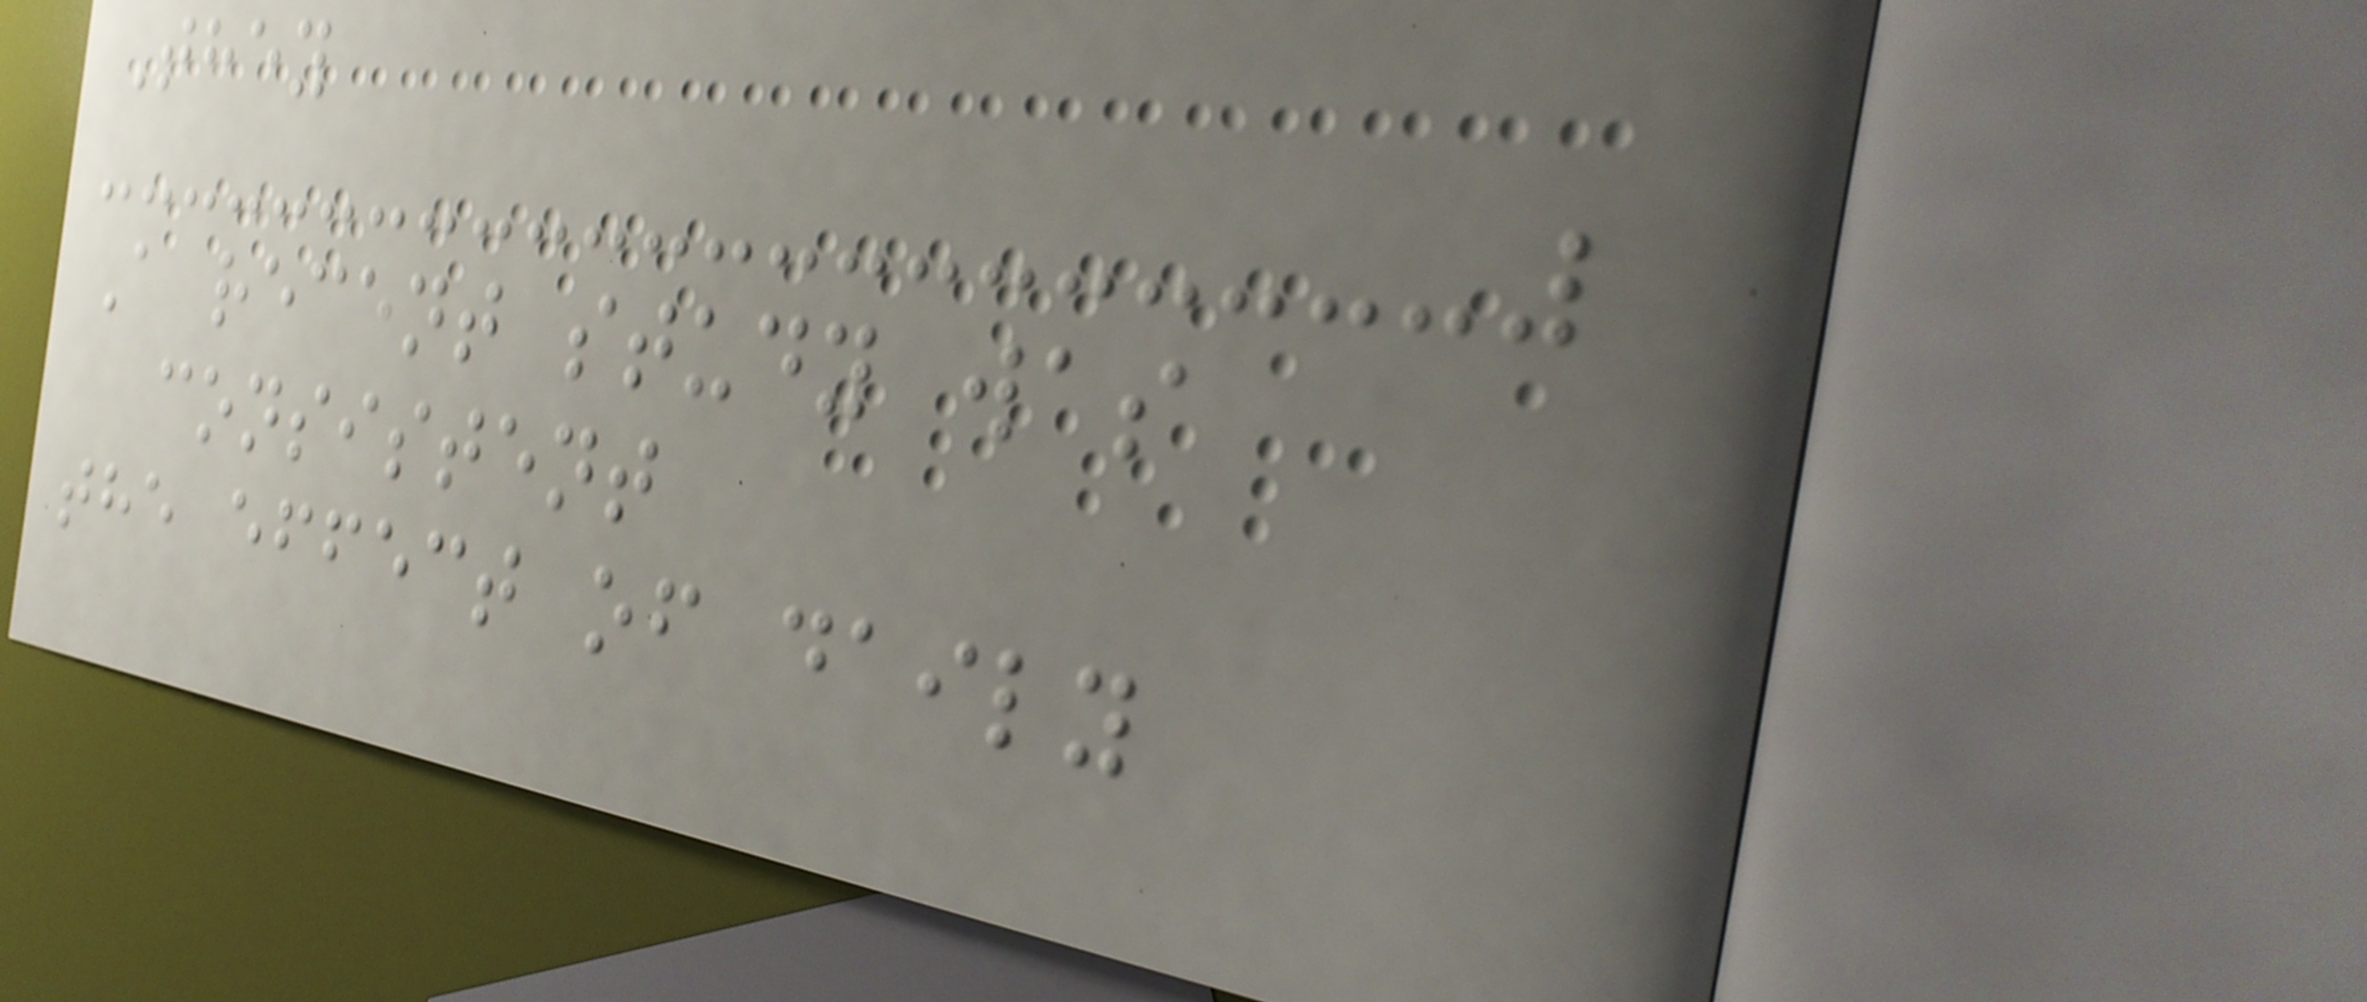They
A recent study was
consistent
the effect of daily
